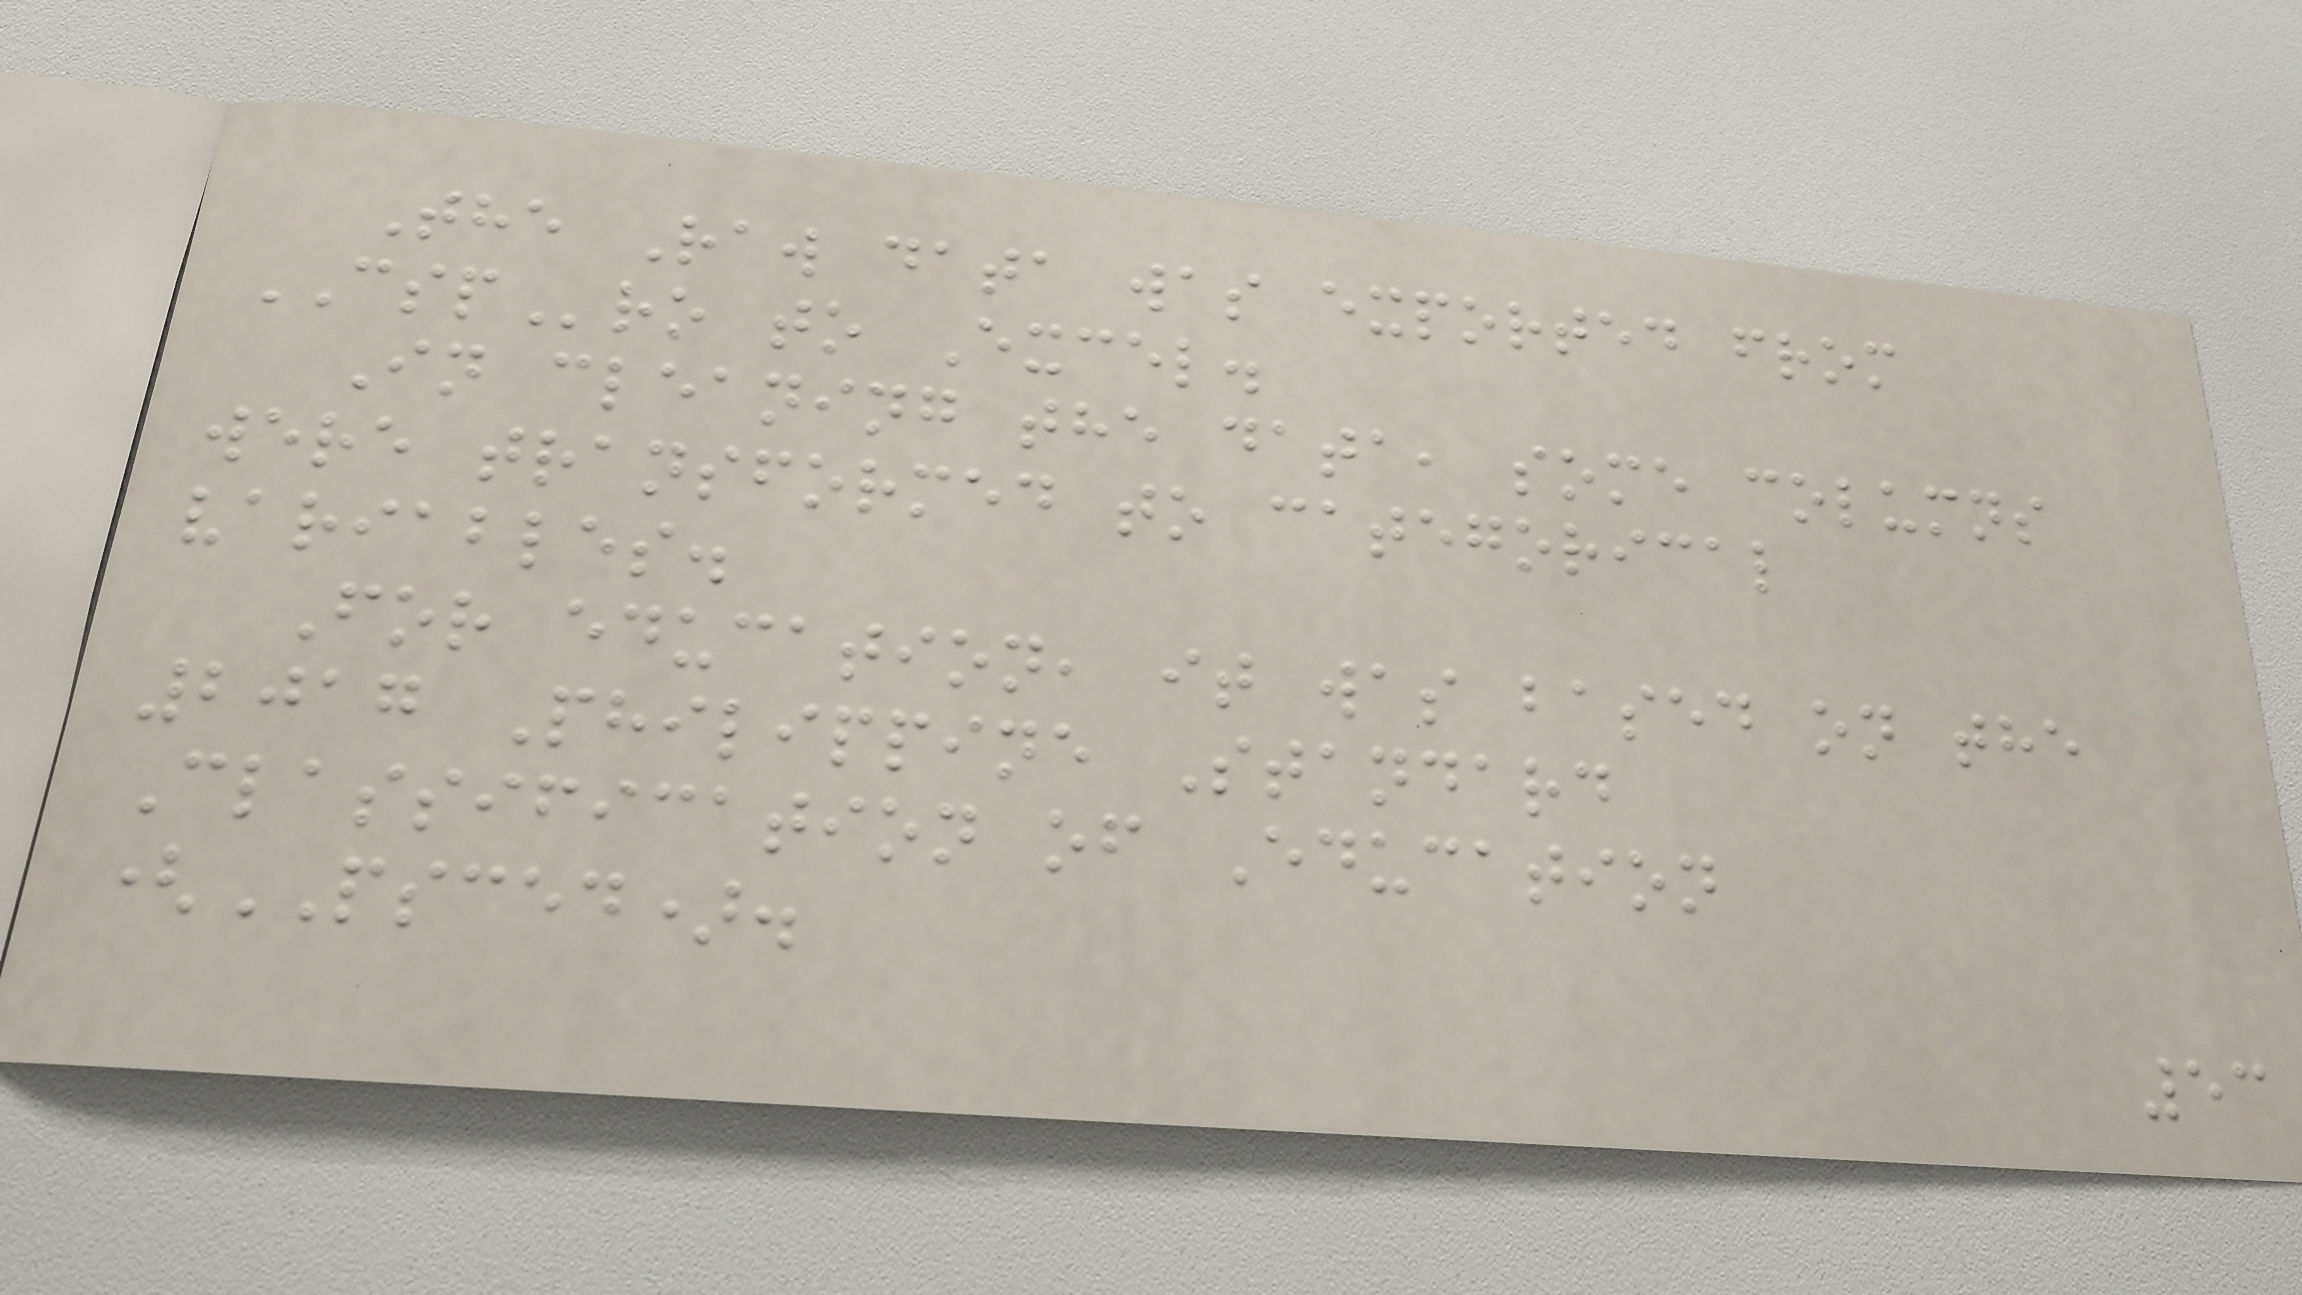The Raw data was exported from
CSPro to Excel.
In cleaning the data, some columns
were transformed to categorical
variables.
For education, it was based on the
2017 Philippine Standard
Classification of Education
(PSCED).
53
